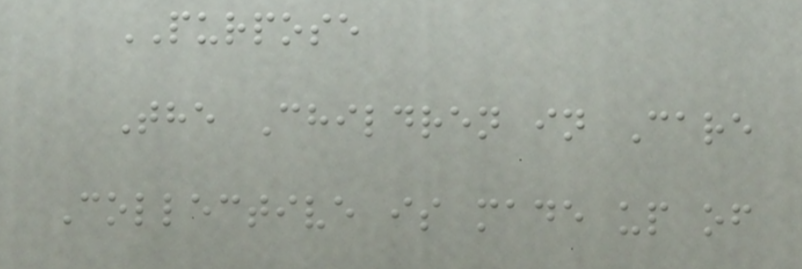PURPOSE
The Children in Care
Collective is made up of
